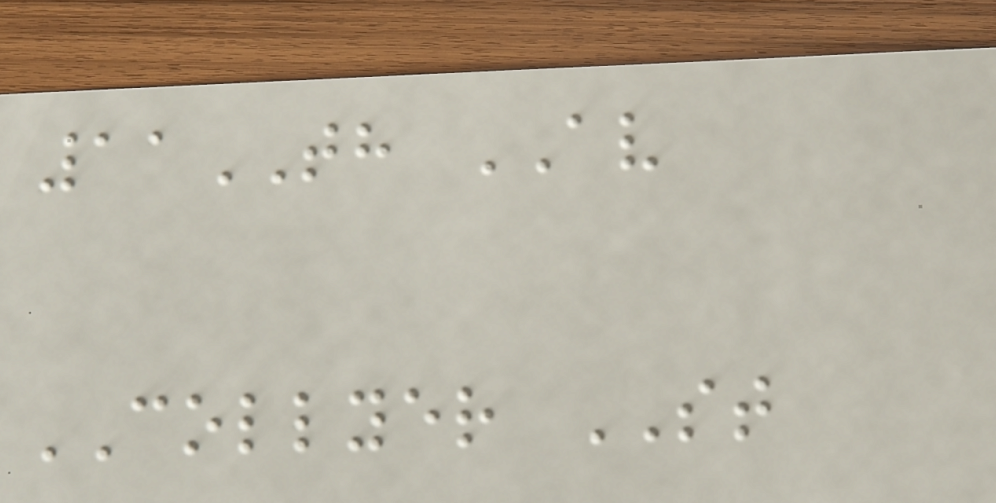11TH AV
COLLYER ST
